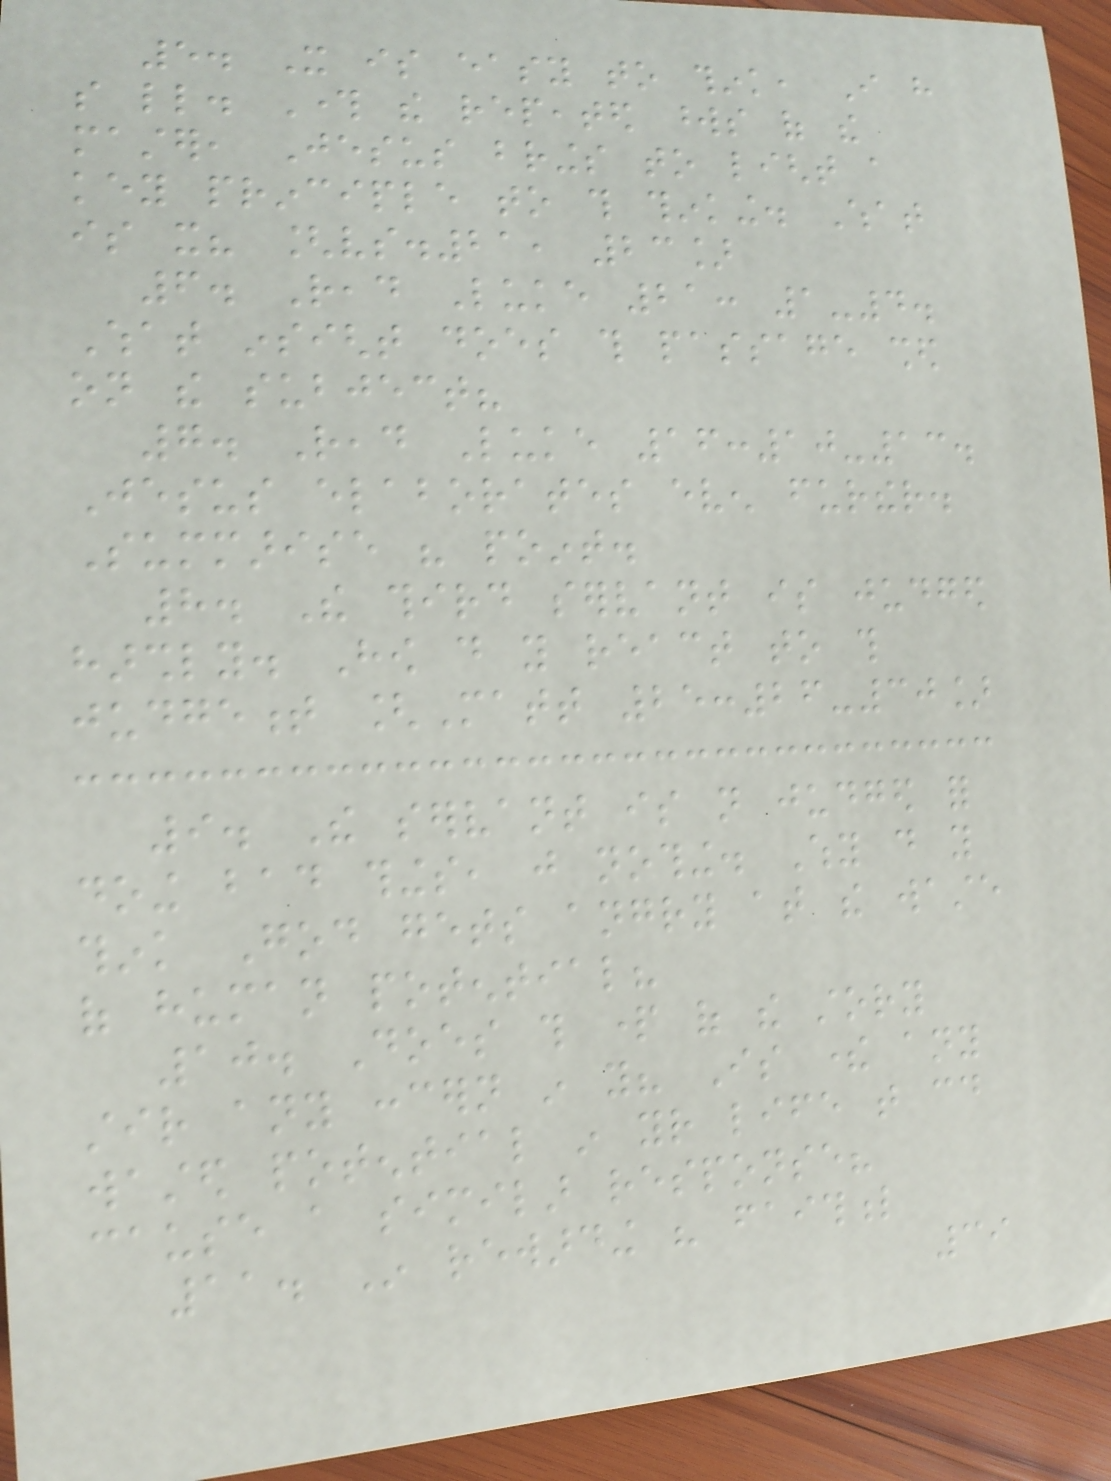5. It is easy to think, I have
so little. Through the repeated words of the
master, Jesus brings to light a
key principle to this thinking. What
is it? [vs.21, 23]
6. Read Luke 21: 1-4.
What insight does this passage shed
on the subject?
7. Read Luke 16:10-13.
Jesus elaborates even further.
Summarise his point.
8. The third servant is judged
harshly. How do you react to this
judgement [Matt 25:26-30]
9. The servant is not judged for
doing bad things, just nothing. Why do you
think God gets angry at the waste
of human potential?
10. Does this part of the story
stir any concern in you? Is there any
wasted potential in your life that could
cause a similar response?
11. In rewarding his faithful
39
